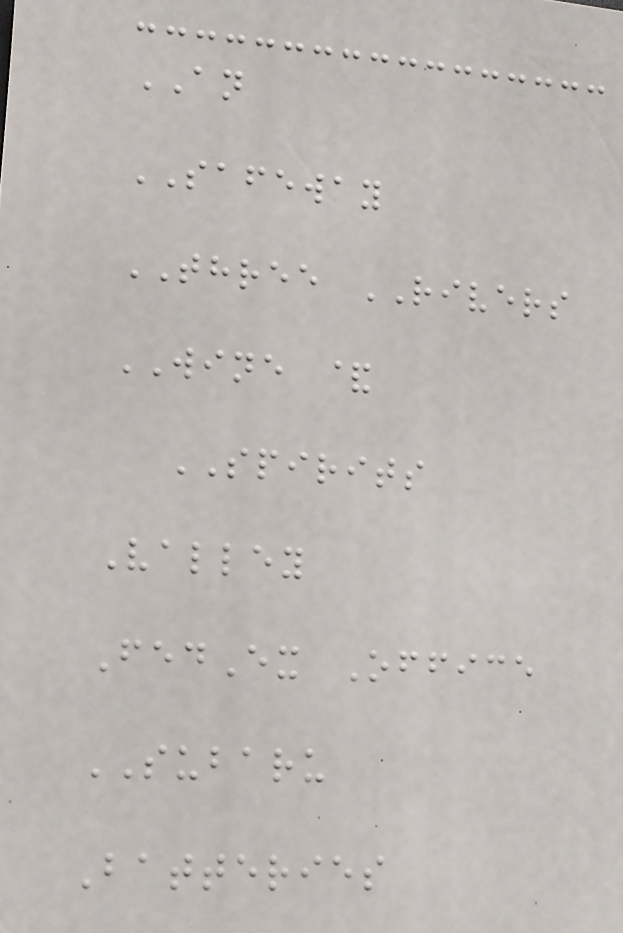AN
SAFEWAY
THREE RIVERS
WINE &
SPIRITS
Valley
FedEx Office
SUBARU
Batteries
